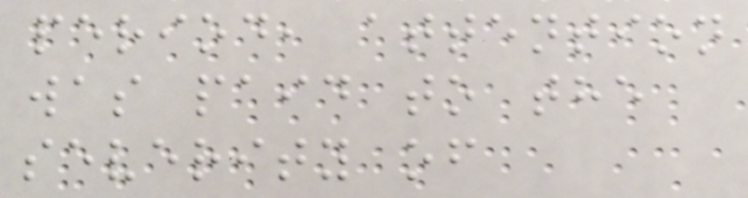period, attention
was paid to the
severity of
